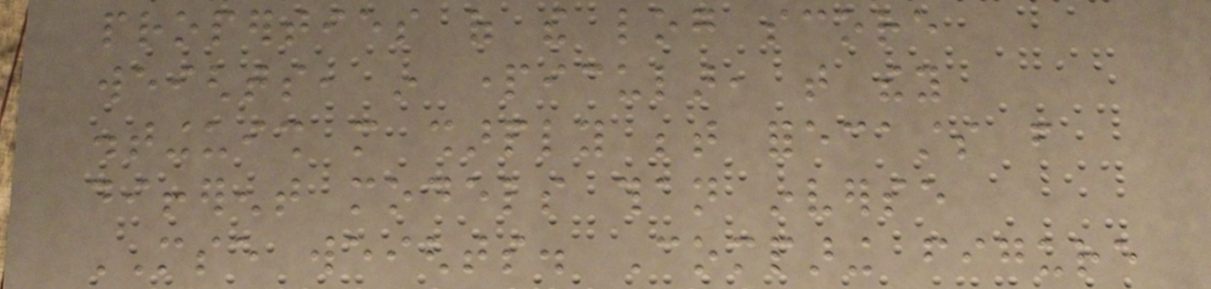properties of the log score
weights, in particular, that they
distinguish more sharply between forecasts from
different models than inverse
MSE weights. Comparing figure
